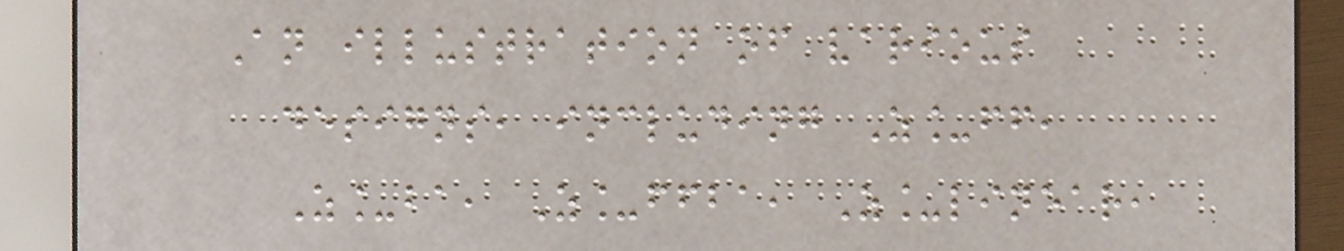An illustration of various
designs, including Z_ff,
Z_ba, Z_ffba, Z_linear,
